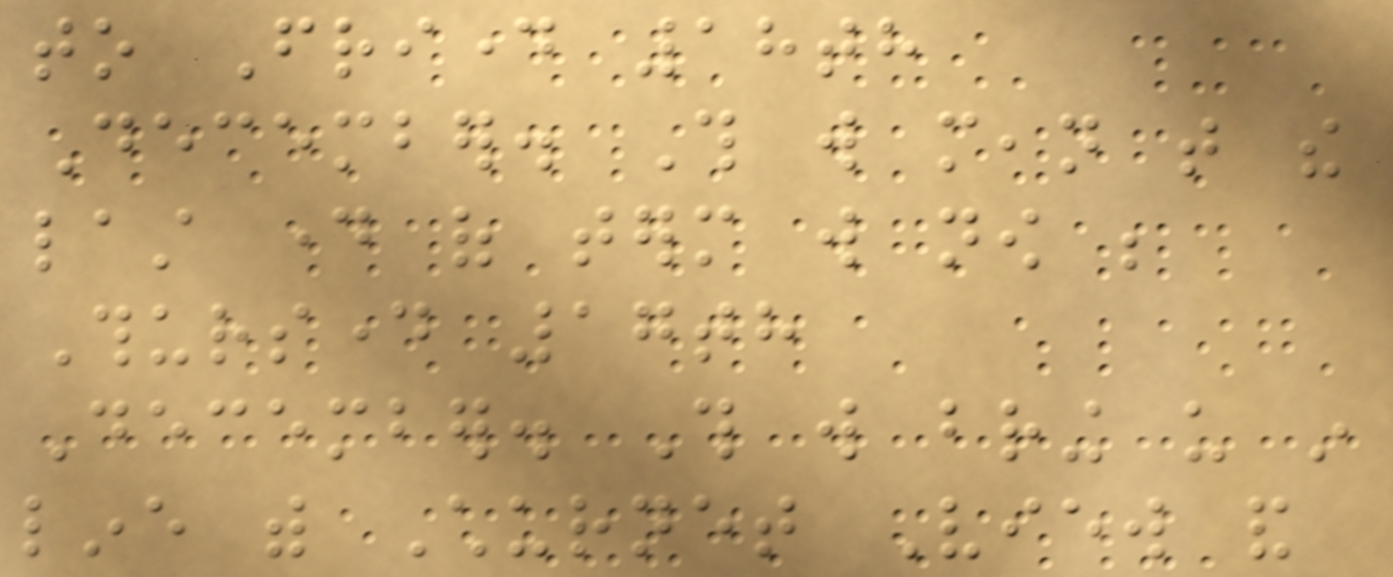to Friday 18th
December. This will mean that the
last day of term will now be
Thursday 17th
December. This will bring us in
line with Churnet View and
